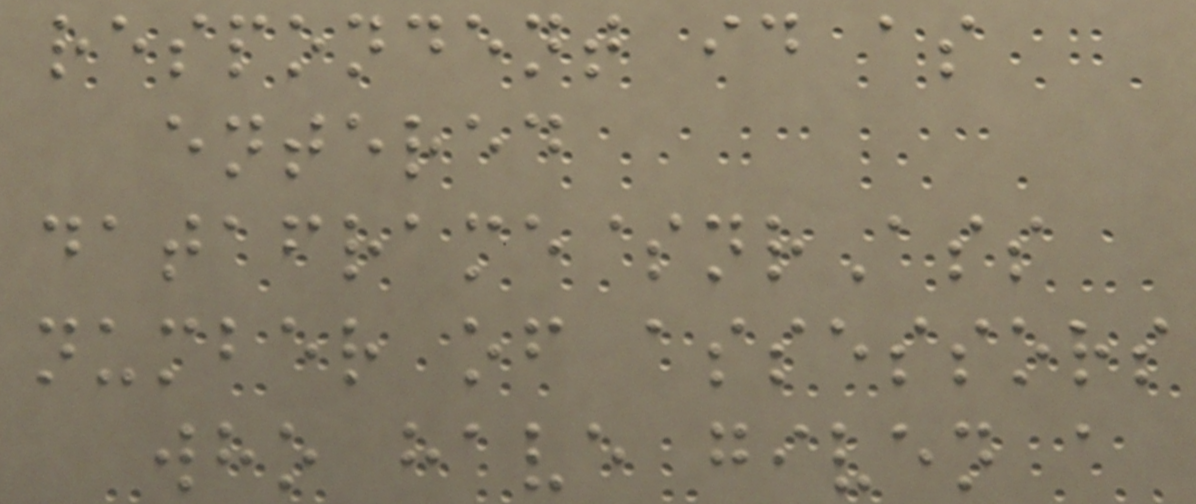respondent id as
entered
dataframe$nrAss
number of assessors
who have given a
